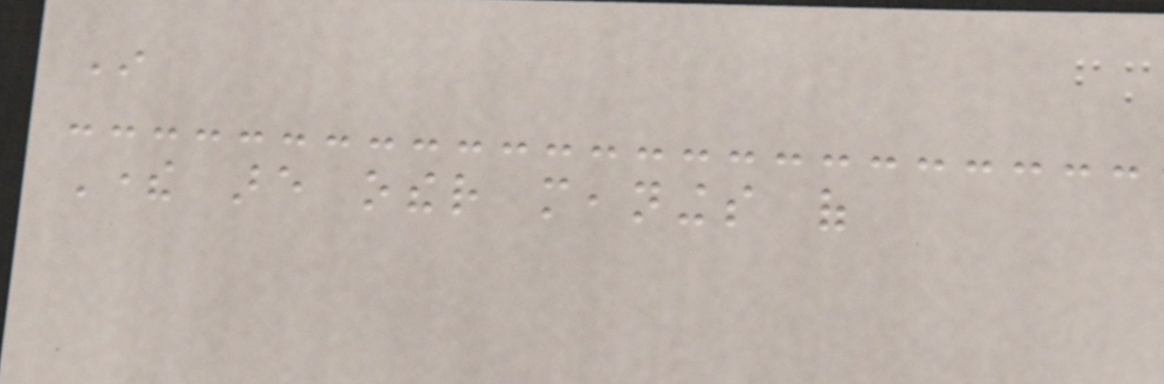In
There are other meanings of
